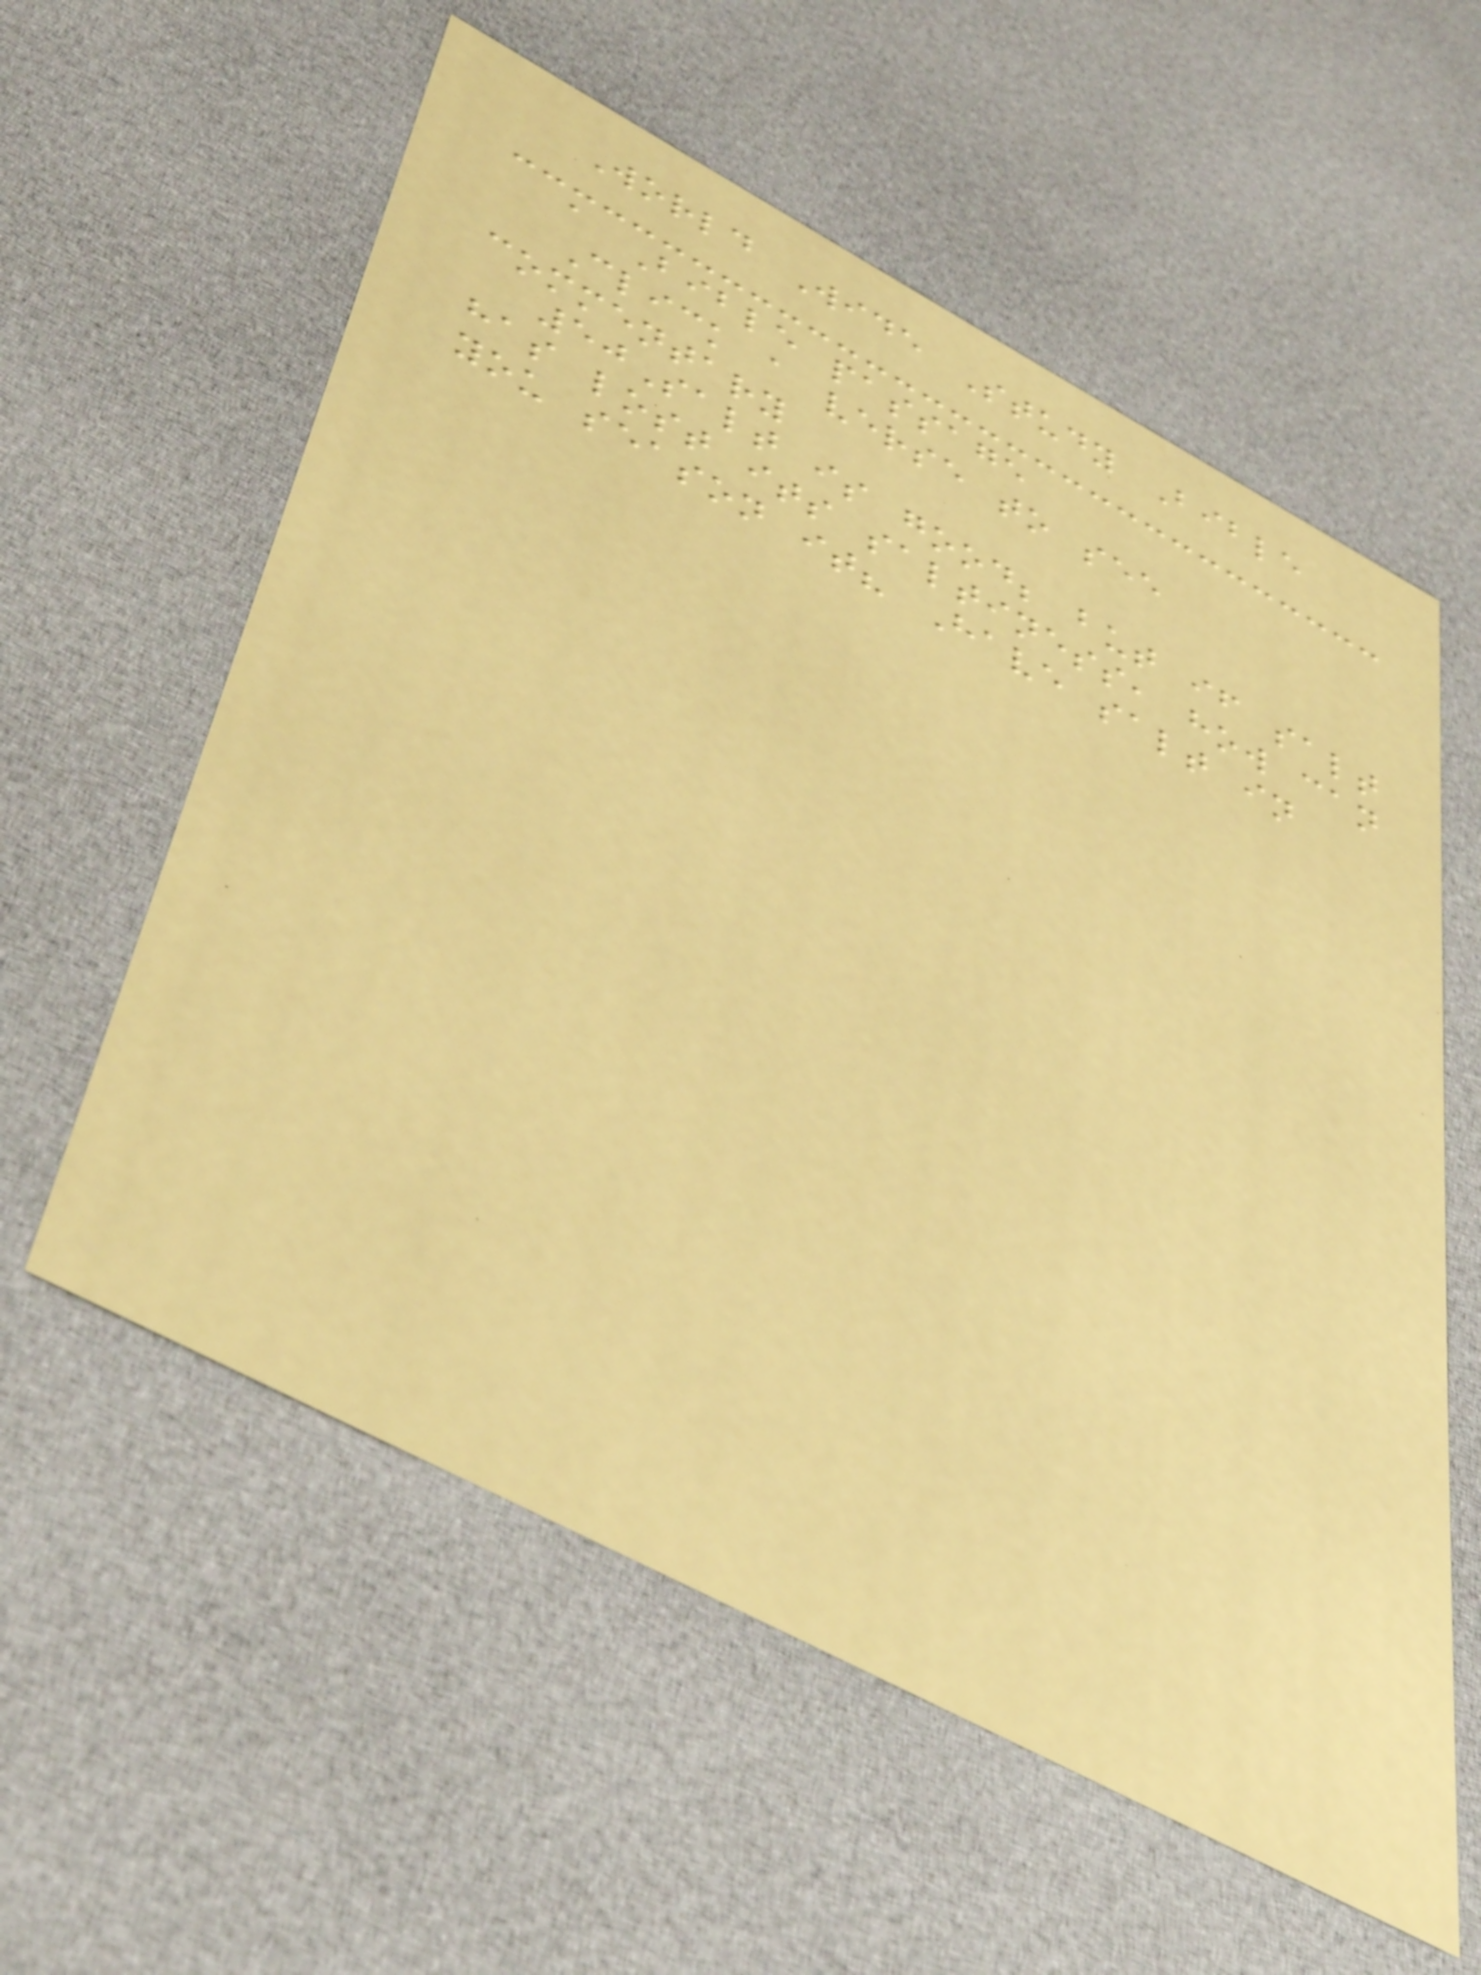World Wide Study Bible
a Bible passage
Click a verse to see
commentary
50Salt is good; but if salt
has lost its saltiness, how can
you season it? Have salt in
